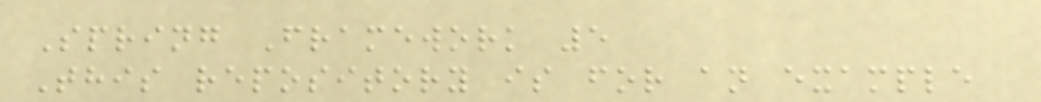Spring Framework 5
This repository is for an example
